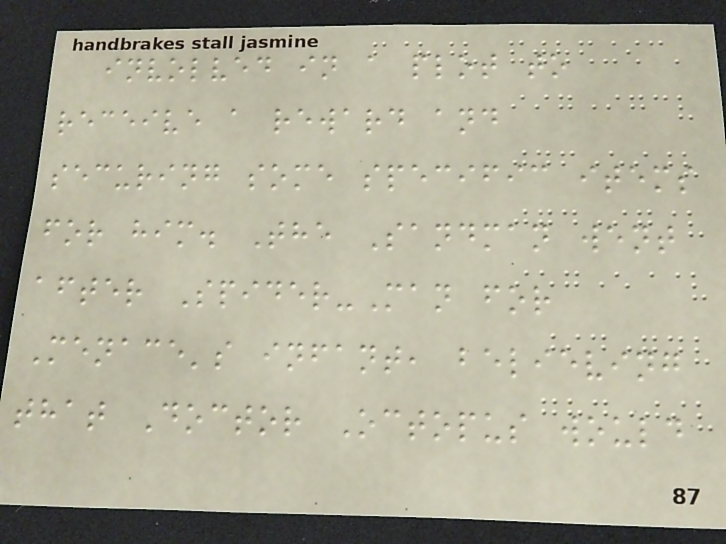involved in a plot to
receive a reward and
securing some specific items
for him. The Sandman went
after Spider-Man for
Menace's infant, believing
that Doctor Octopus would
